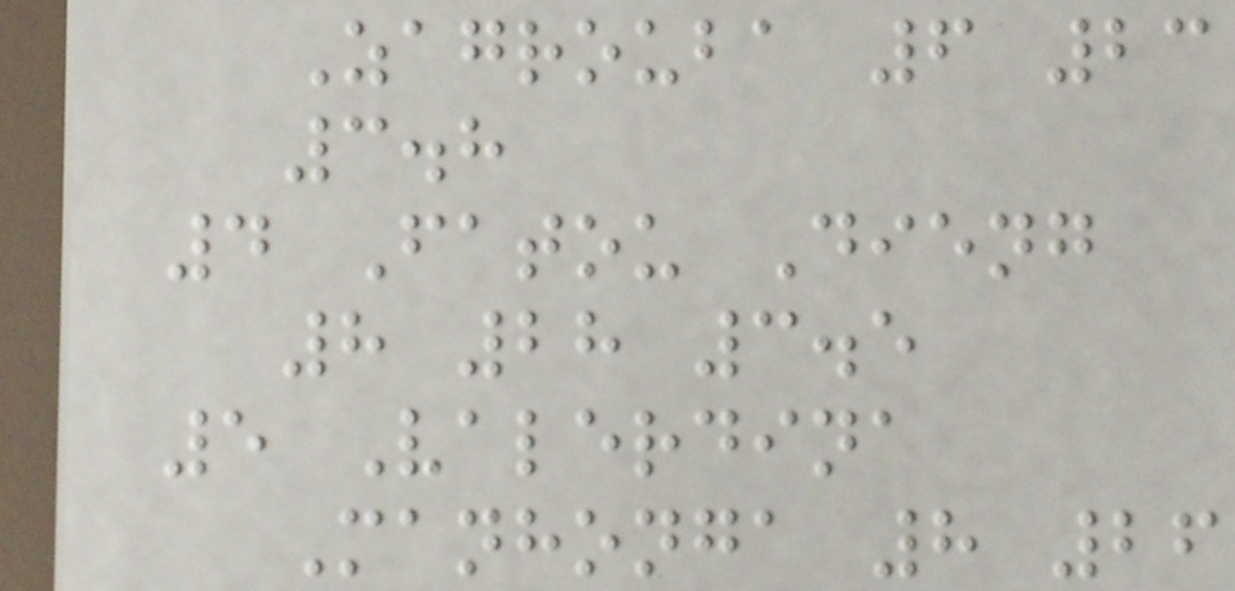Zagrouba 6 23
3.8
4 Fatou Dieng
8 28 3.5
5 Valerdina
Manhonga 8 26
